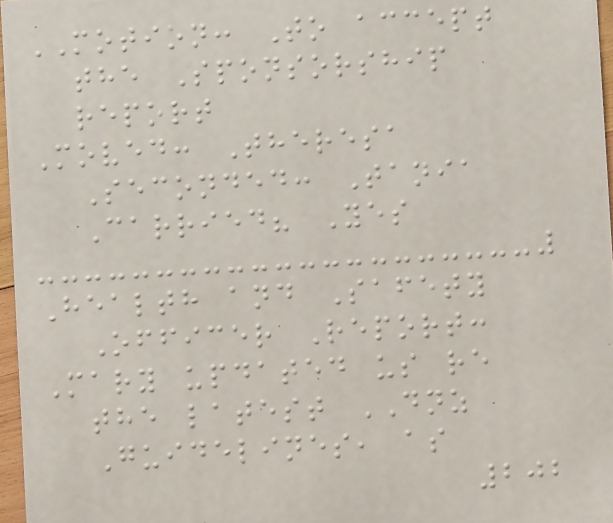MOTION: To accept
the Sponsorship
report
Moved: Theresa
Seconded: Tania
Carried? Yes
Health and Safety
Officer Report:
Mary updated us re
the latest DNZ
Guidelines, as
202
